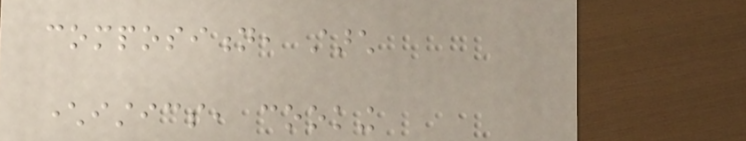composition, starch
characteristics, cooking
